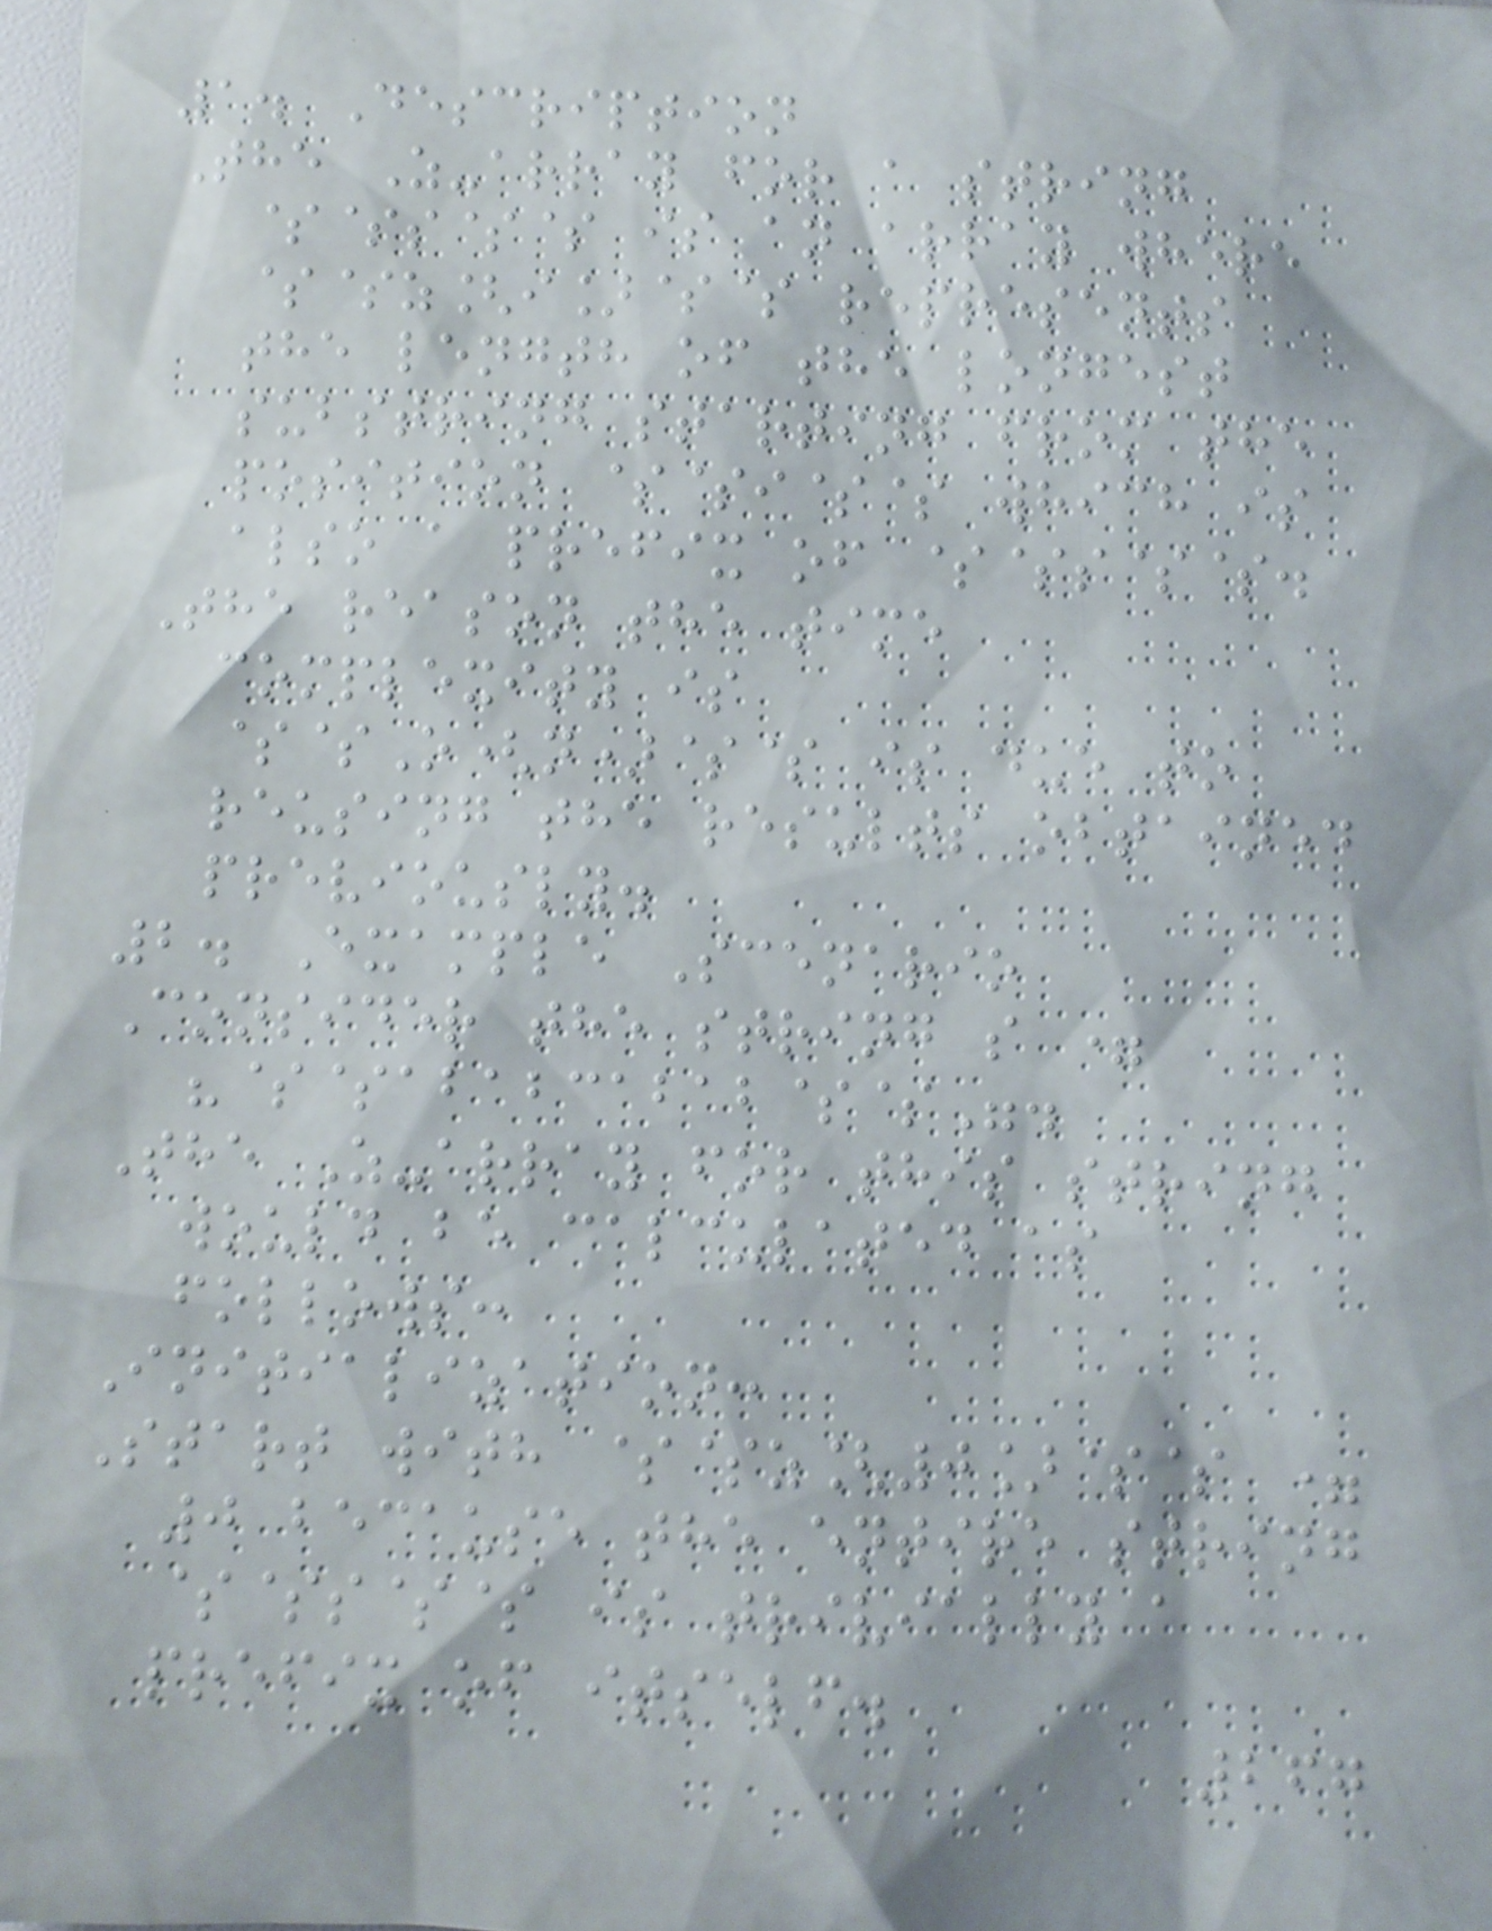1. Description
The Z-array for a string
$$s$$ is an array where
$$z[i]$$ represents
the length of the longest
substring starting from the
position $$i$$ which is
also a prefix of $$s$$.
The reason the time
complexity is
$$O(n)$$ is due to
reusing the results obtained
previously.
2. Example Scenario
Consider the string s =
"$$ababcabab$$".
The Z-array for this string
would be calculated as
follows:
Initialization:
Start with $$z[0]$$ =
0 because the entire string
$$s$$ is trivially a
prefix of itself.
267
